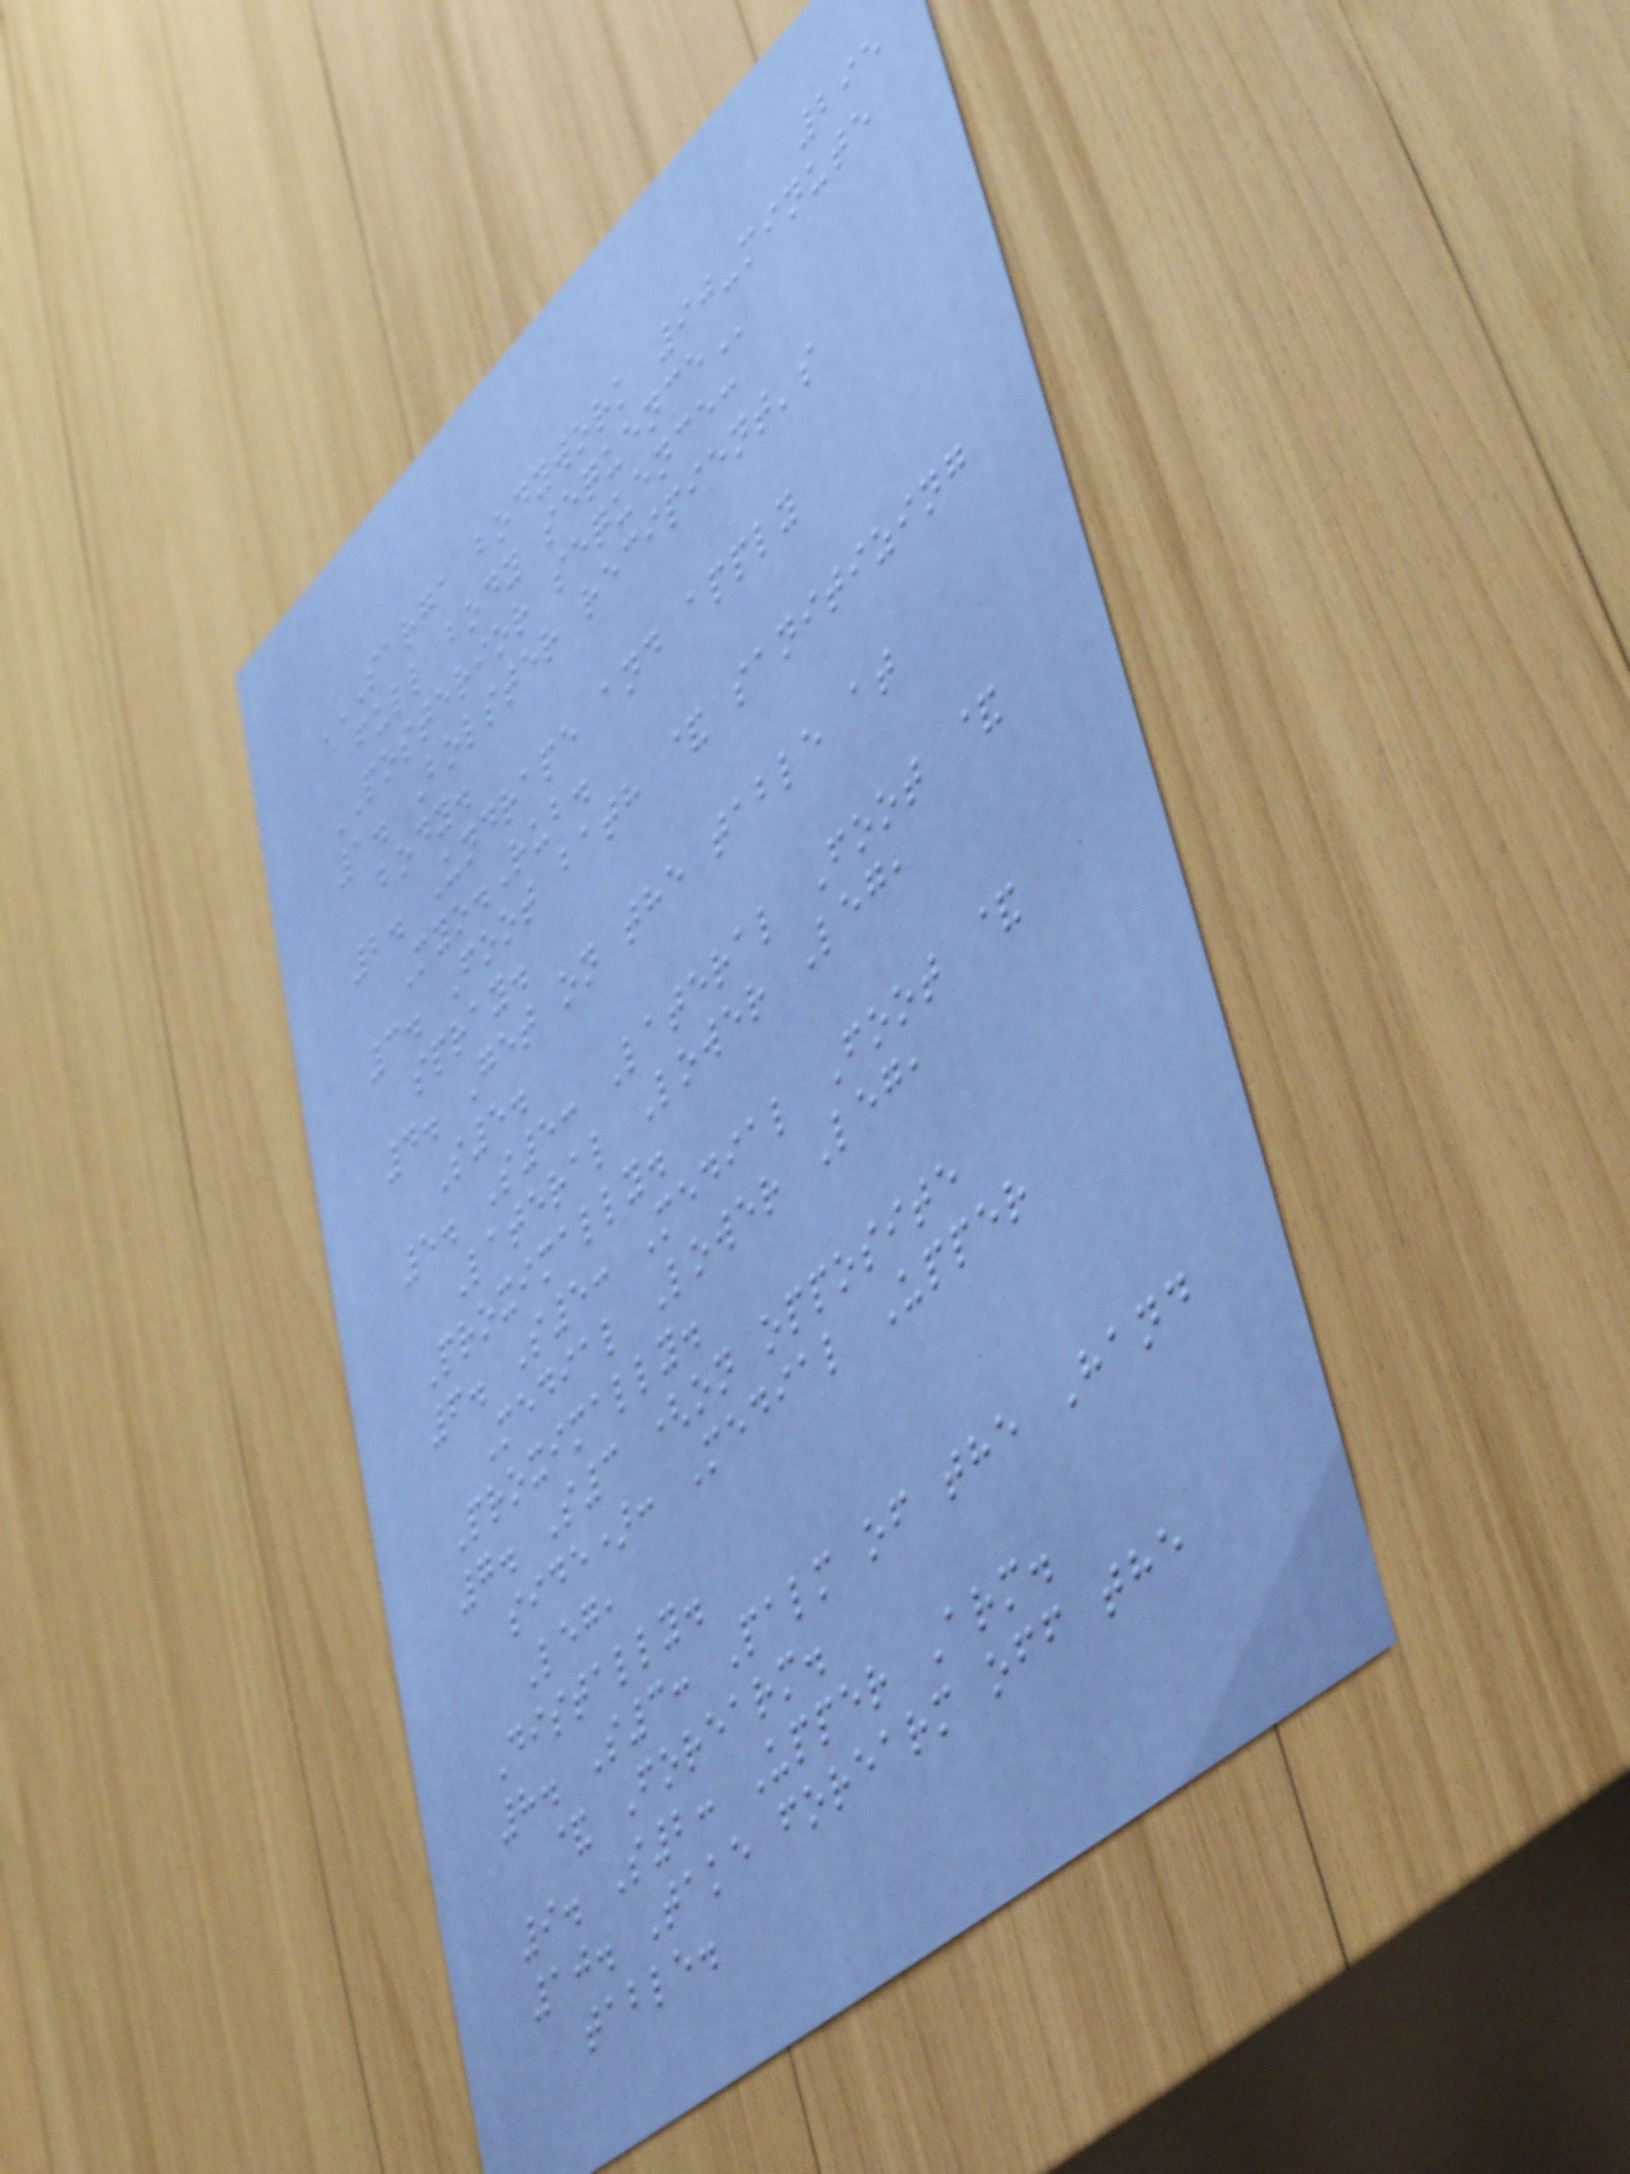295
SARGA BODYWORK 90-MINUTE
FULL BODY SEQUENCE
POSTERIOR sequence:
1. Bolster recipient's
body.
2. Undrape and apply
Myo.Rub.
3. Foot bath & sanitizing
spray.
4. Get on the table at
S5.
5. S5: Lateral Foot &
Lateral Lower Leg,
Proximally.
6. S5: Medial Foot &
Medial Lower Leg,
Proximally.
7. S3 (on opposite
side): Medial Upper
Leg,
Distally.
8. S3: Palm of the Hand
& Forearm.
9. S2: Upper Arm.
10. Take forearm off the
table.
